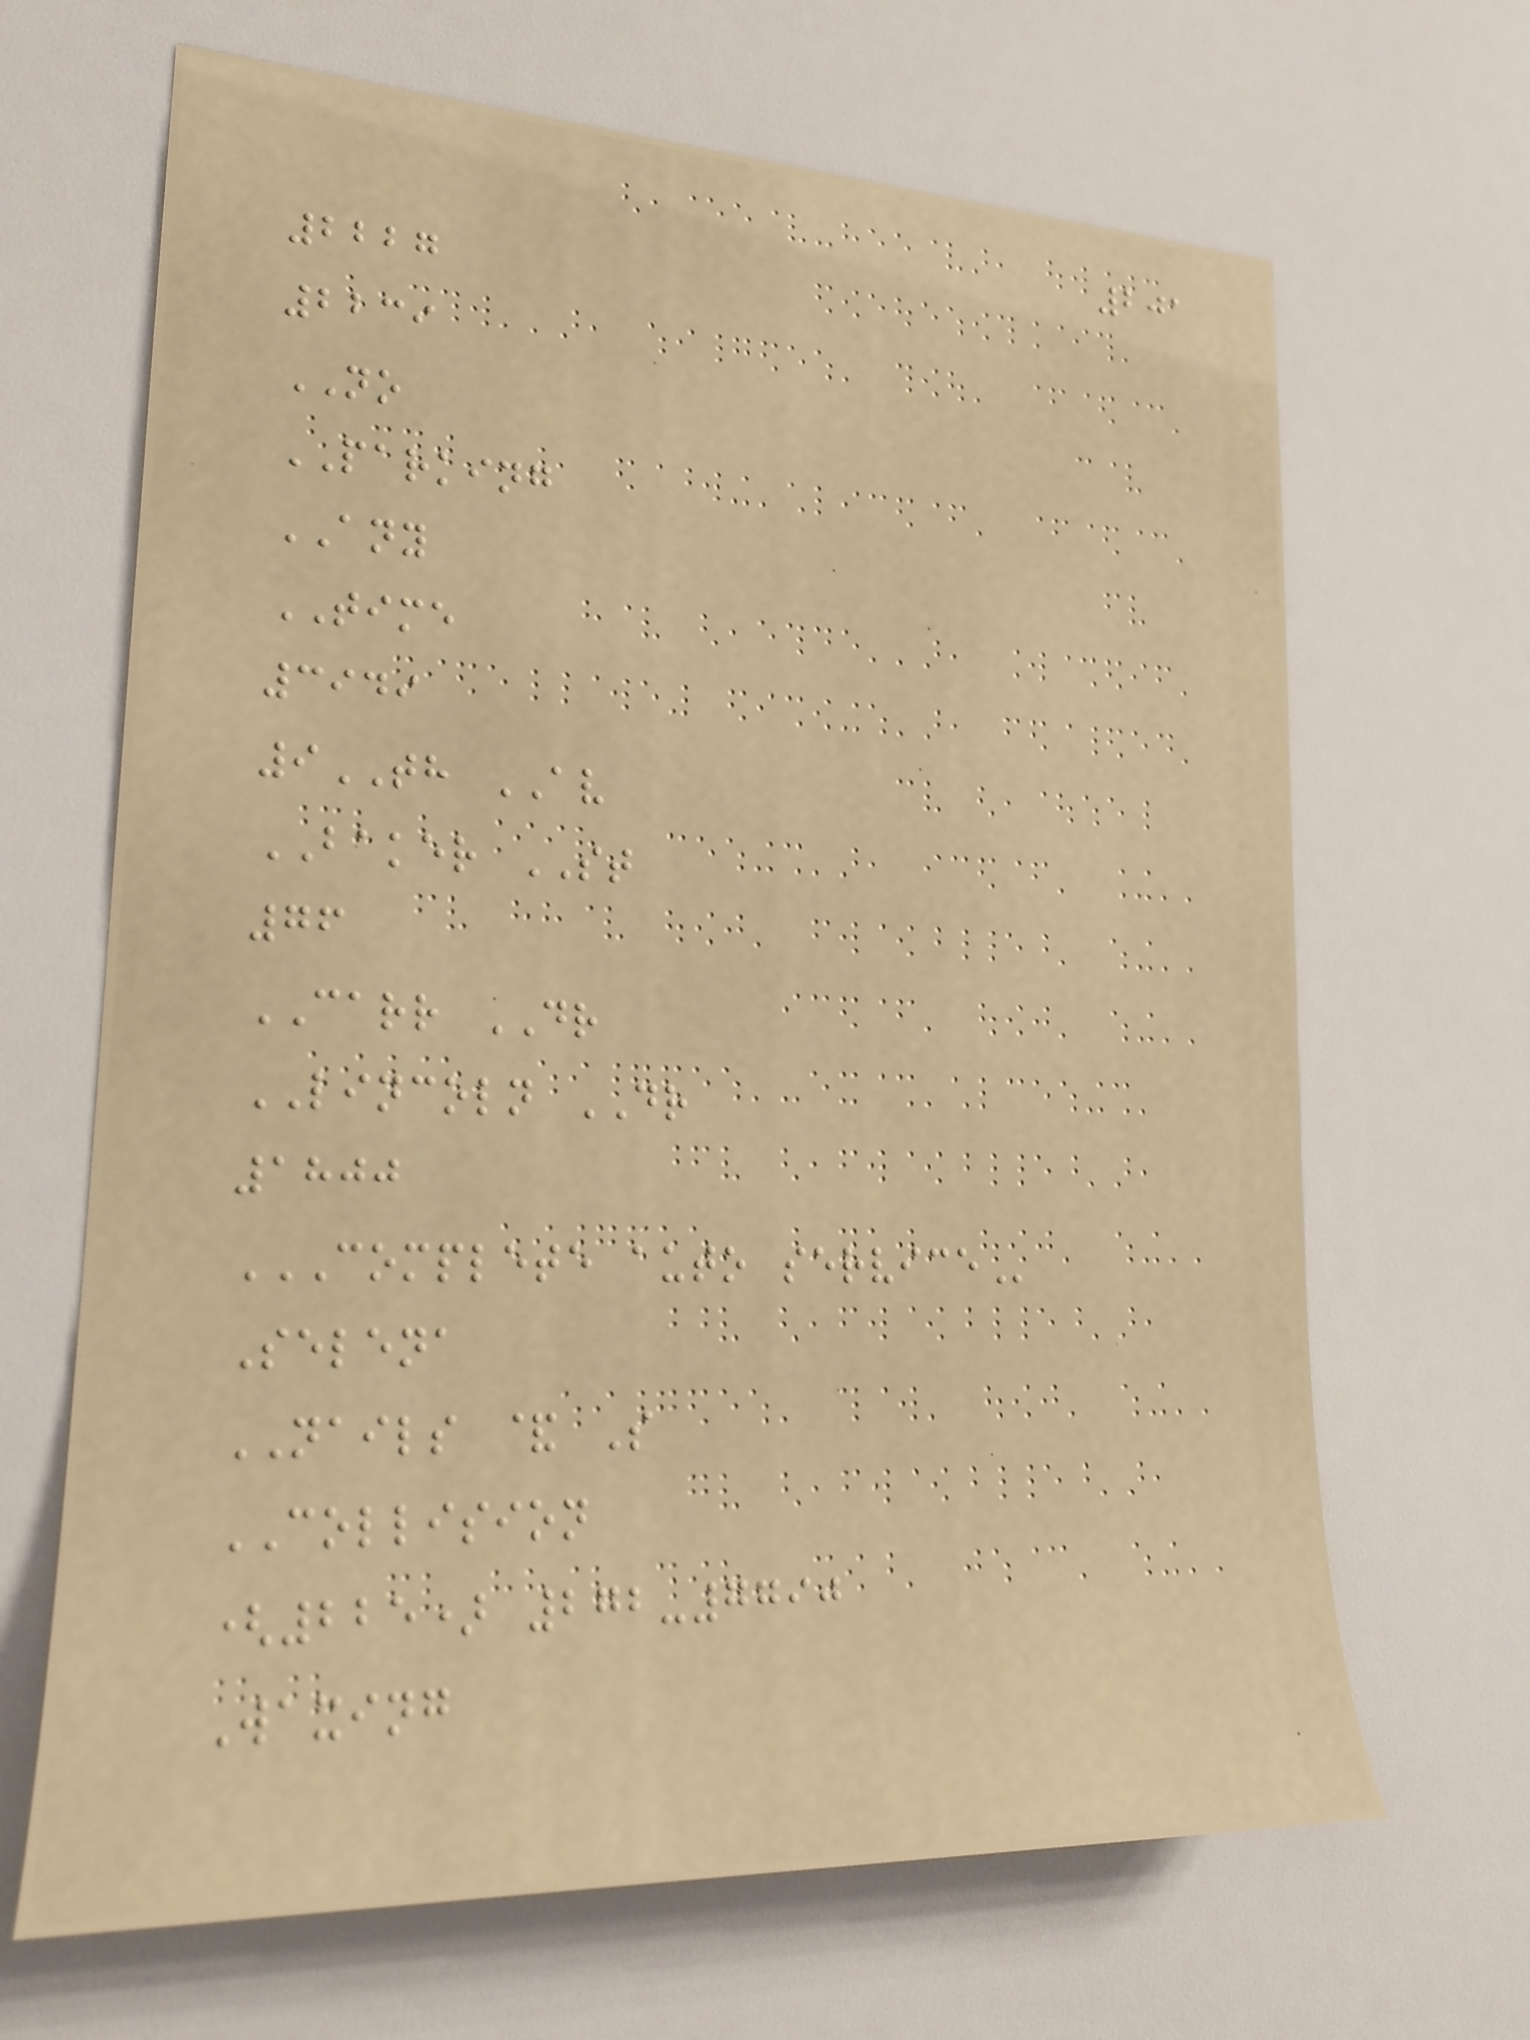201
2227
2239
NO
PARKING
ANY
TIME
3949
9TH AV
BAKER ST
76
CARR DR
LINCOLN DR
1800
COMPLETE AUTO SERVICE
Selena
NAILS & S
COLLISION
(225) 272-7790
Waxing
